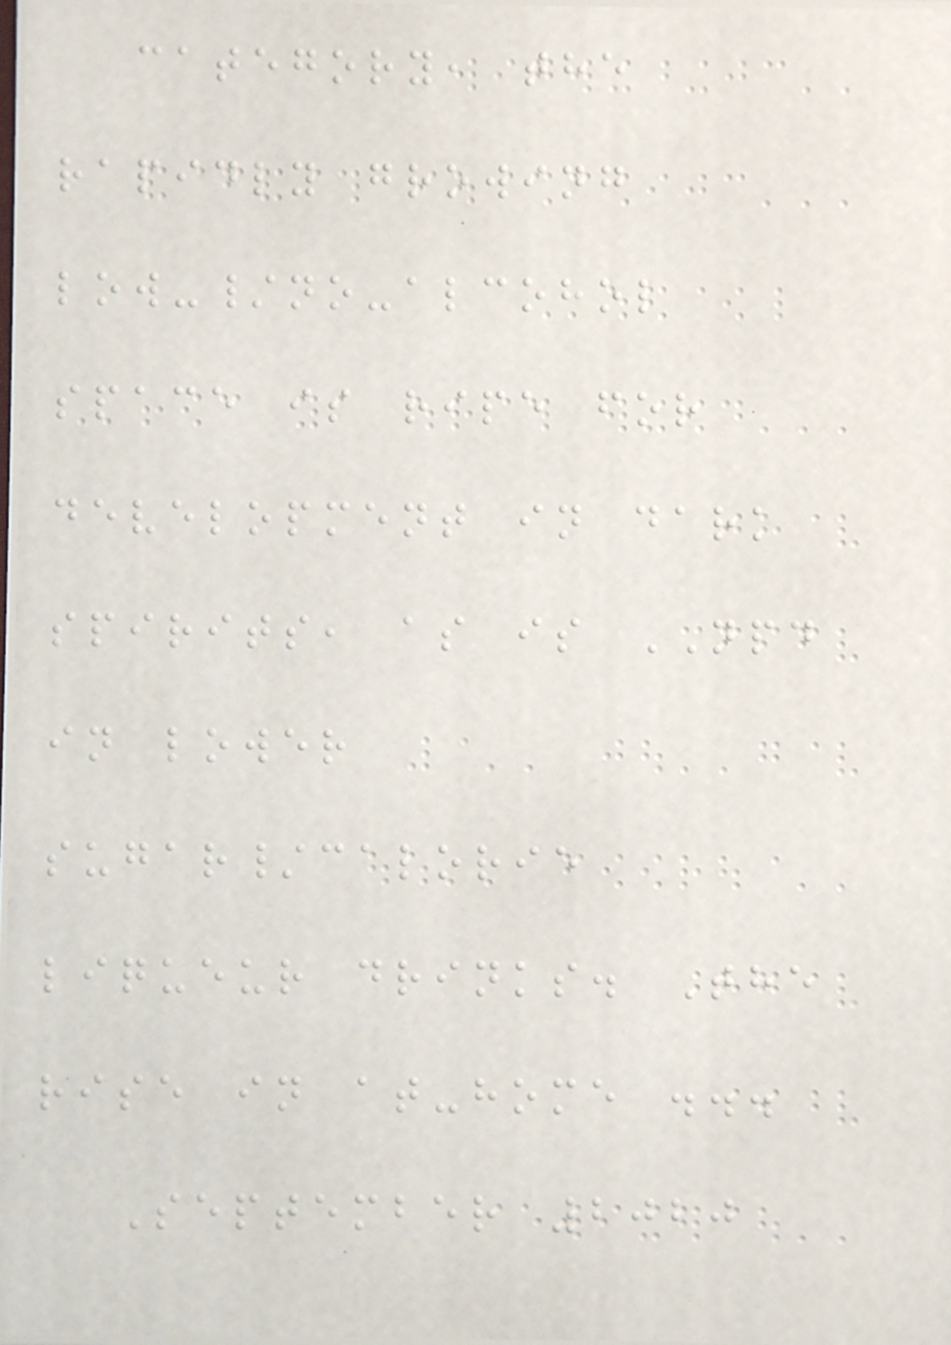category, the
rapidly growing
low-/no-alcohol
space is ripe for
development in dark
spirits, as is NPD
in lower
sugar/calorie
liqueur drinks. The
rise in at-home ...
September 2020
